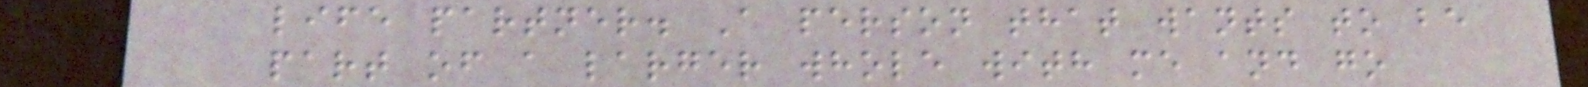life partner. A person that wants to be
part of a larger whole with me and go
